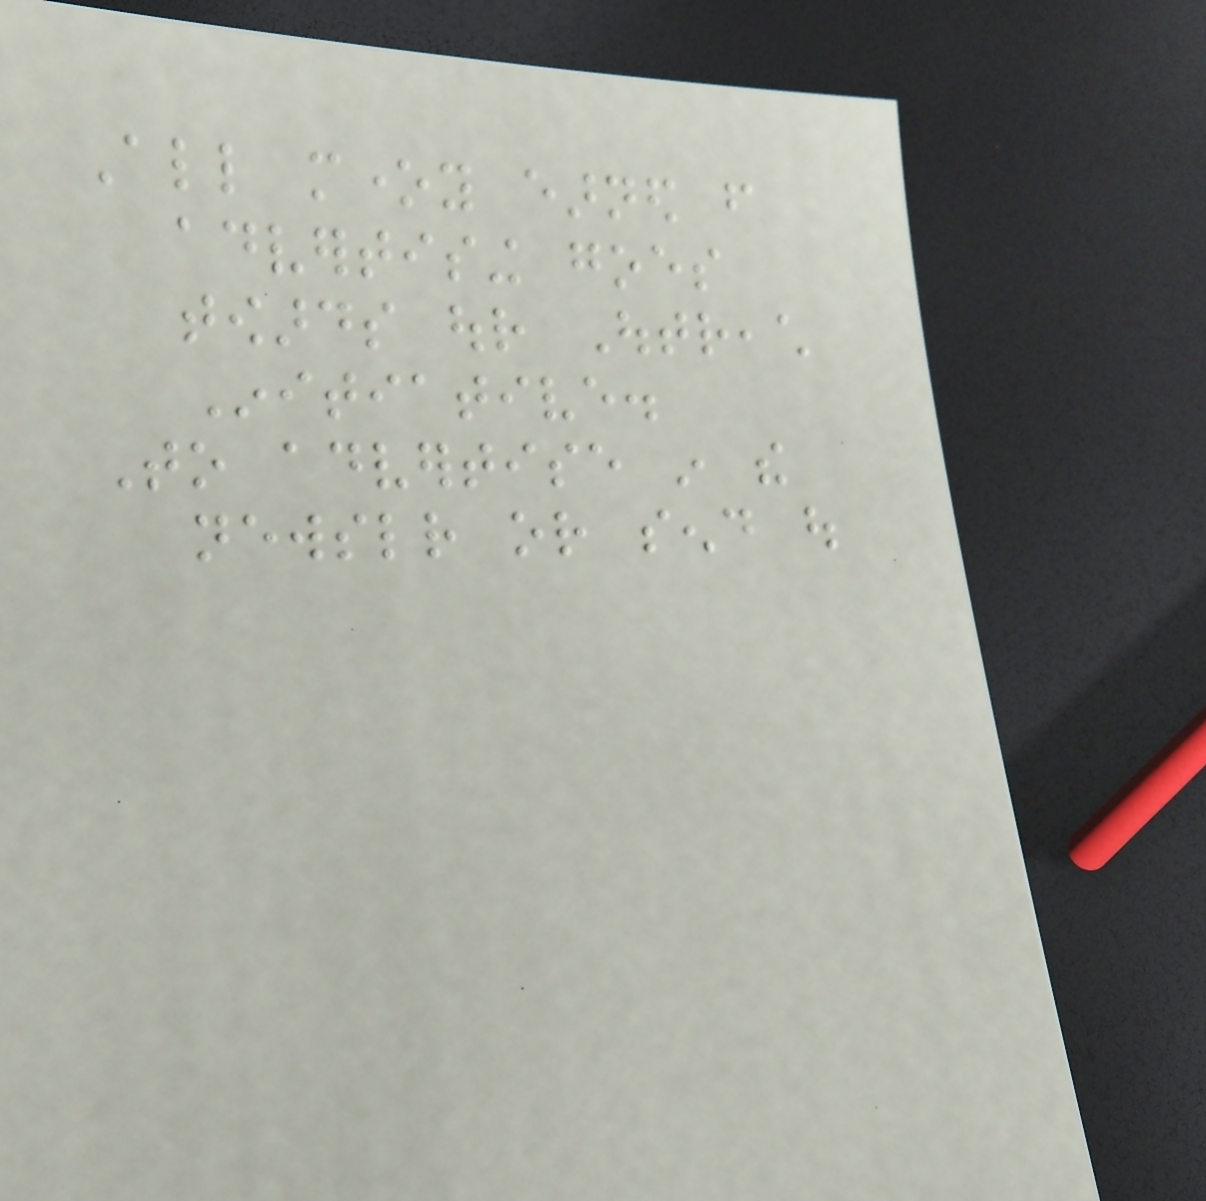All money earned from
advertising goes
towards our Outreach
Initiative.
To advertise in the
newsletter or send out
